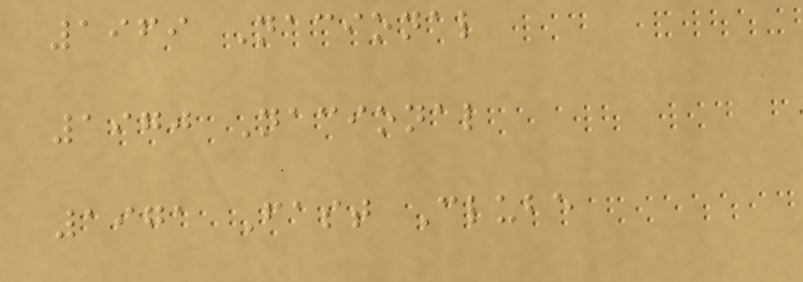1969 Nacional
1970 Nacional
1971 Fast Clube
